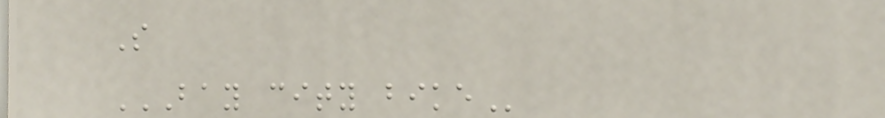S
BAY CITY BIKE
